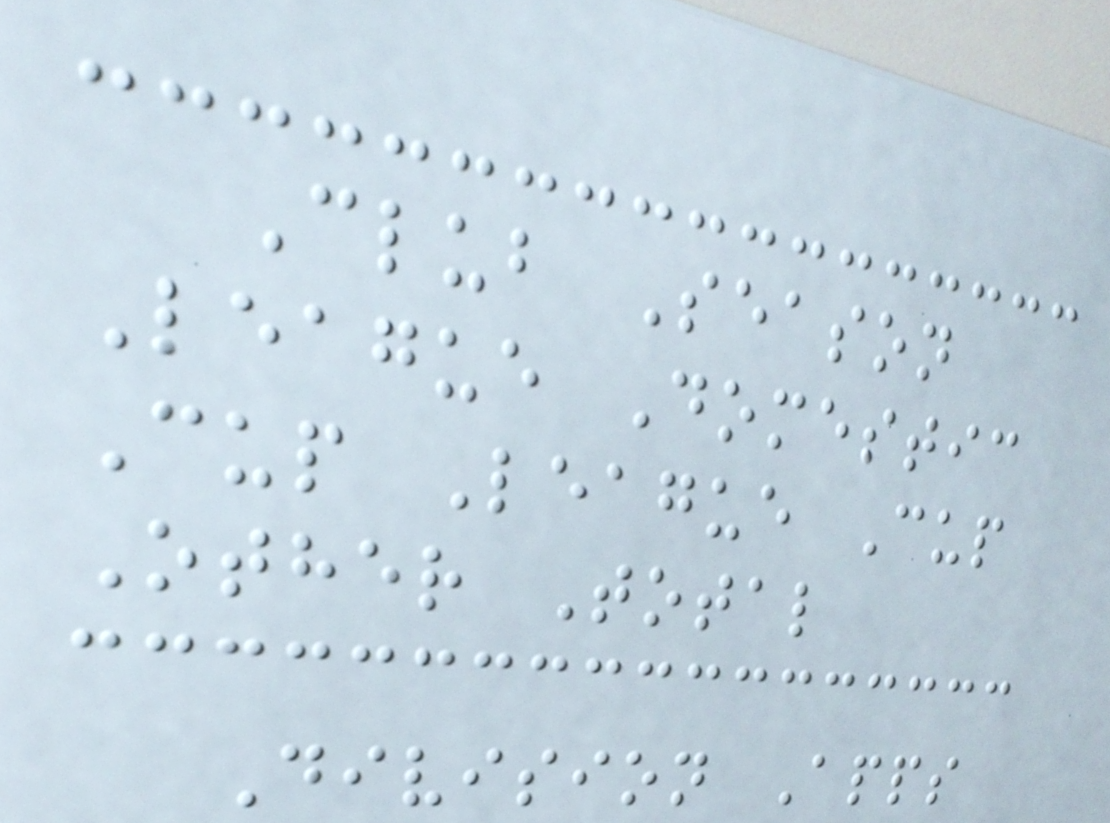Club Season
League Domestic
Cup League Cup
Other Total
Division Apps
